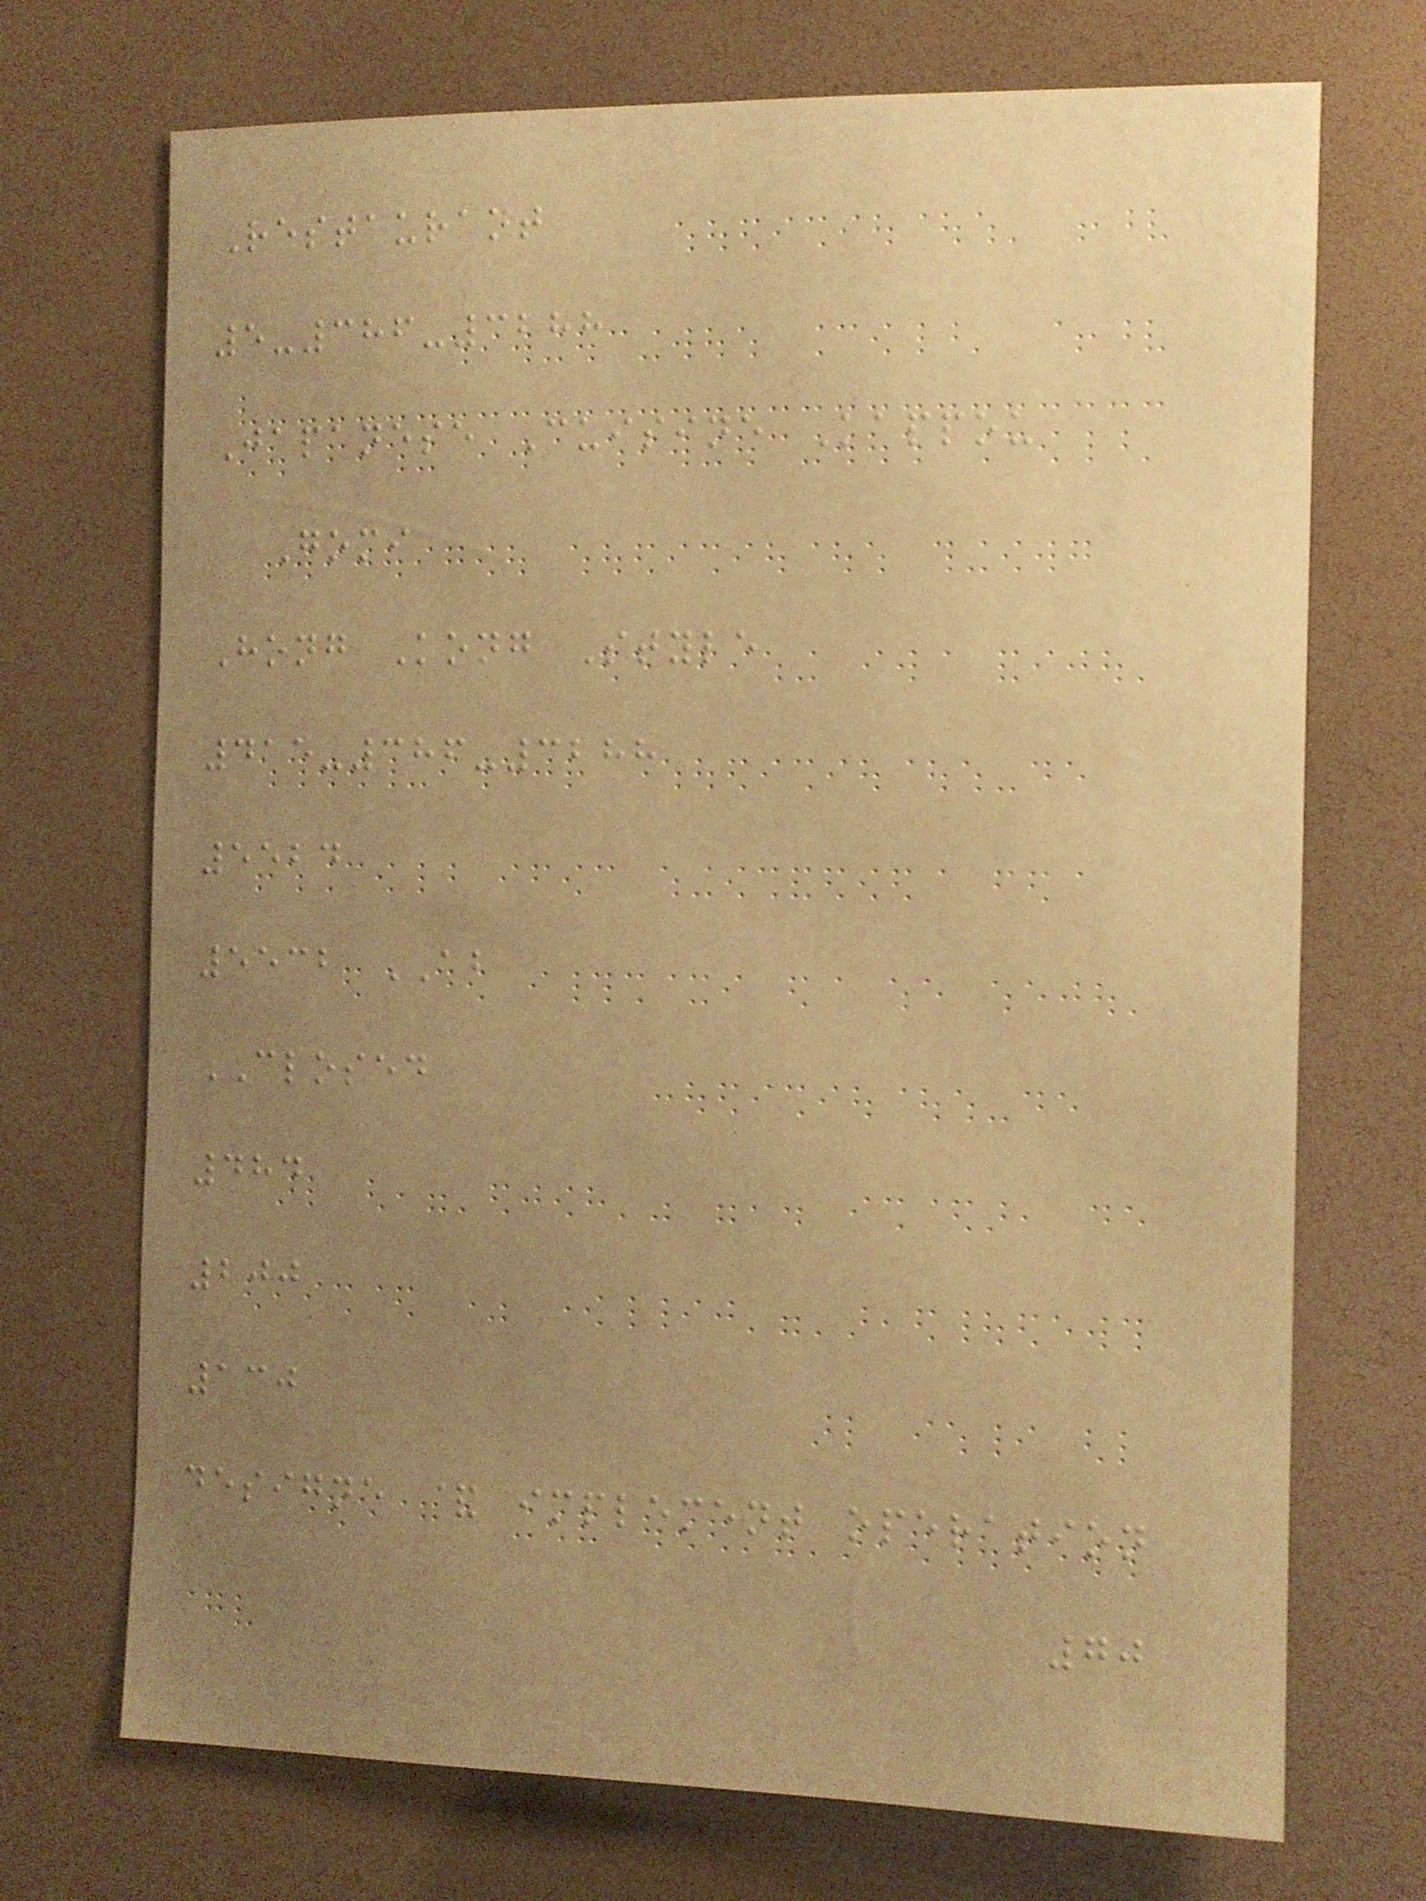Restaurant
5-386-3288
Japanese Cuisine Kappou
Gomi
Hong Kong Style
415-386-3288
5524
5532 AB
CLOSED
484
200
130
designe & implement operation
70
